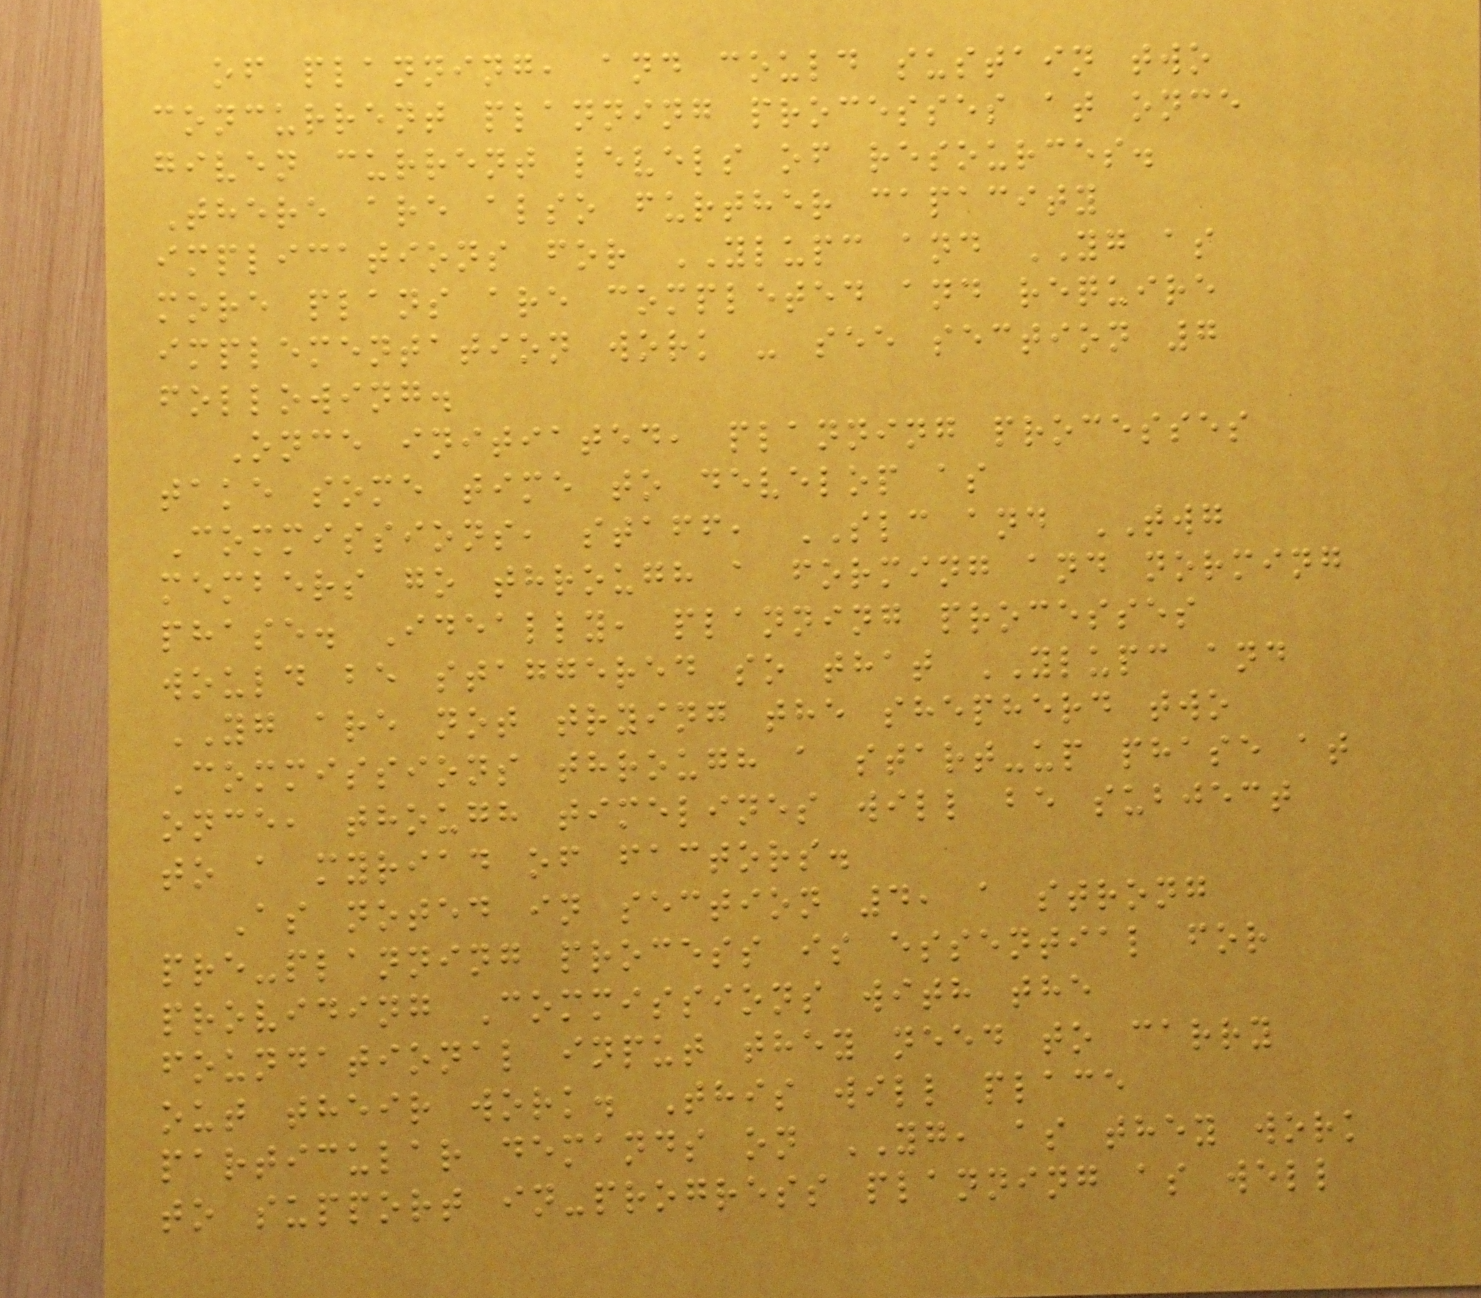of planning, and could sustain two
concurrent planning processes at once
given current levels of resources.
There are also further capacity
implications for YLUPC and YG as
more plans are completed and require
implementation work - see section 7
following.
Once initiated, planning processes
take some time to develop as
Commissions, staff, SLC and TWG
members go through a forming and norming
phase. Ideally, planning processes
would be staggered so that YLUPC and
YG are not trying the shepherd two
Commissions through a start-up phase at
once, though timelines will be subject
to a myriad of factors.
As noted in section 4, a strong
pre-planning process is essential for
providing Commissions with the
foundational input they need to carry
out their work. This will place
particular demands on YG, as they work
to support in-progress planning as well
